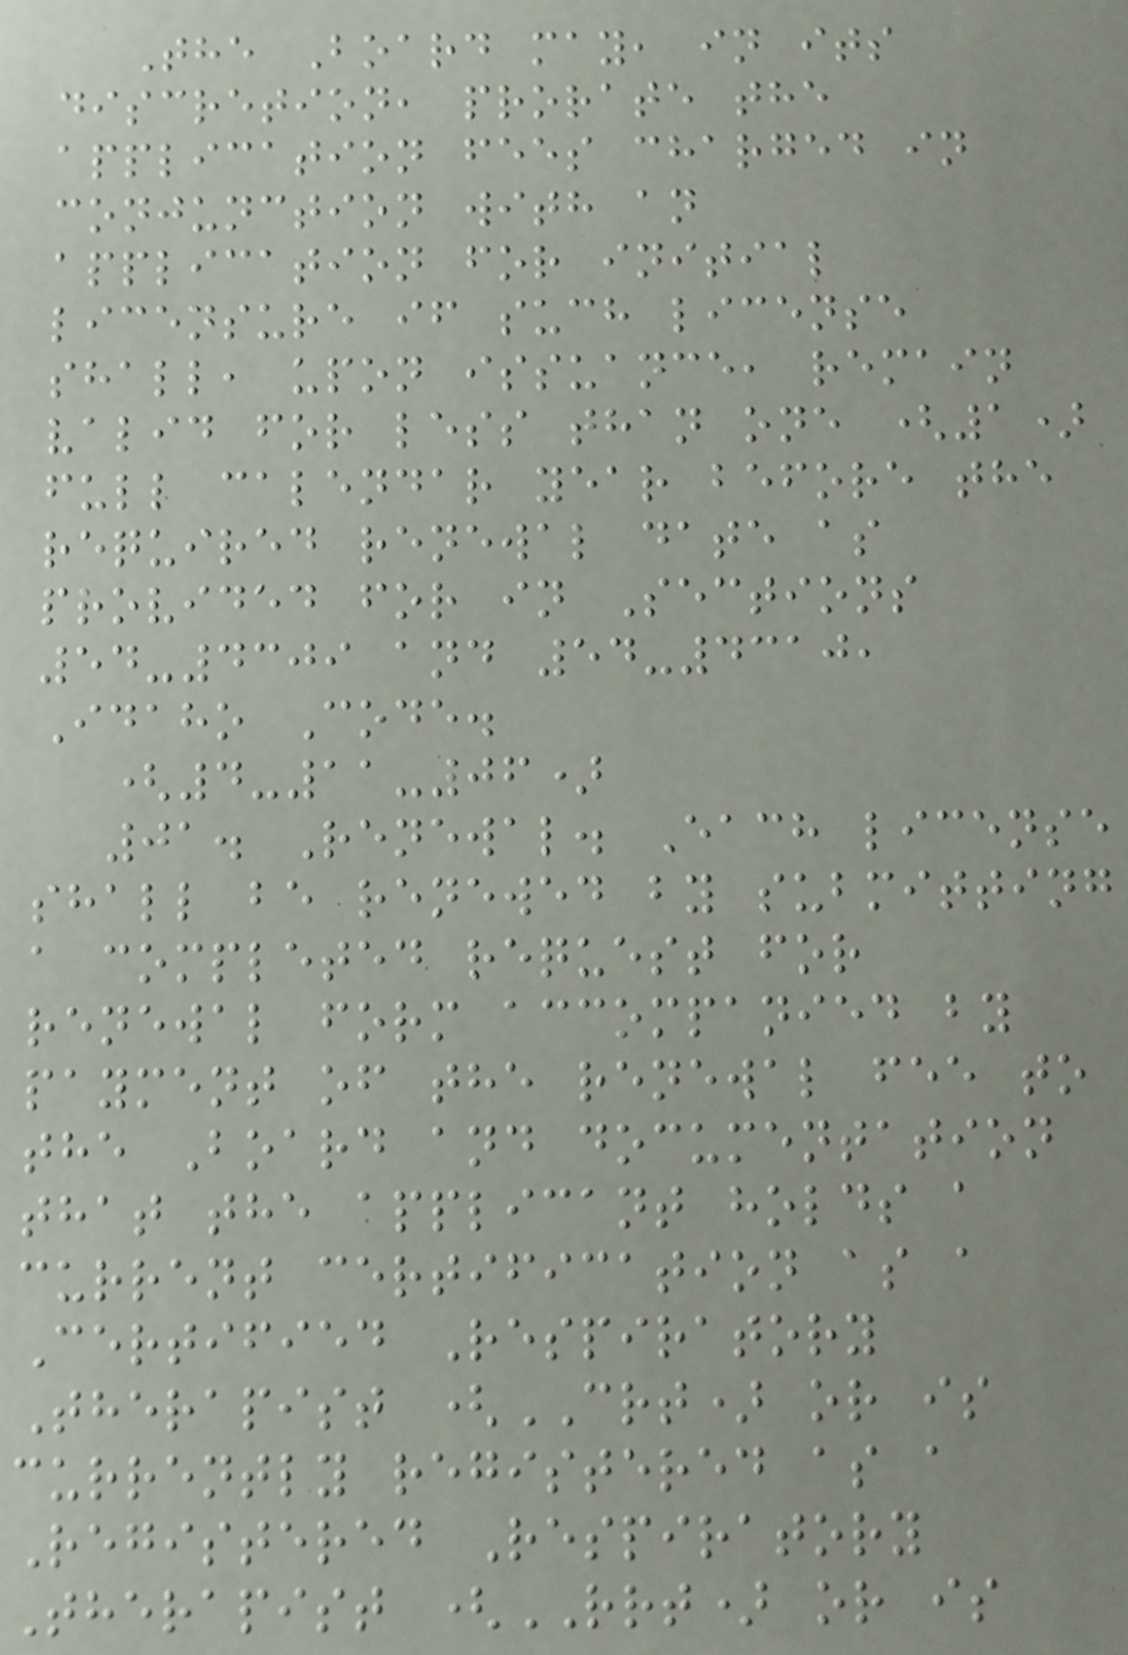The Board may, in its
discretion, prorate the
application fees charged in
conjunction with an
application for initial
licensure if such license
shall, upon issuance, remain
valid for less than one (1)
full calendar year before the
required renewal date as
provided for in Sections
54-4309 and 54-4310,
Idaho Code.
(4-11-06)
01. Renewal. Each license
shall be renewed by submitting
a completed request for
renewal form accompanied by
payment of the renewal fee to
the Board and documentation
that the applicant holds a
current certification as a
Certified Respiratory
Therapist (CRT) or is
currently registered as a
Registered Respiratory
Therapist (RRT) or is
